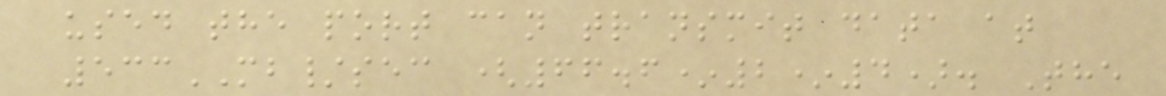used the port can transmit data at
533MB/sec (66.6*2*4). The
